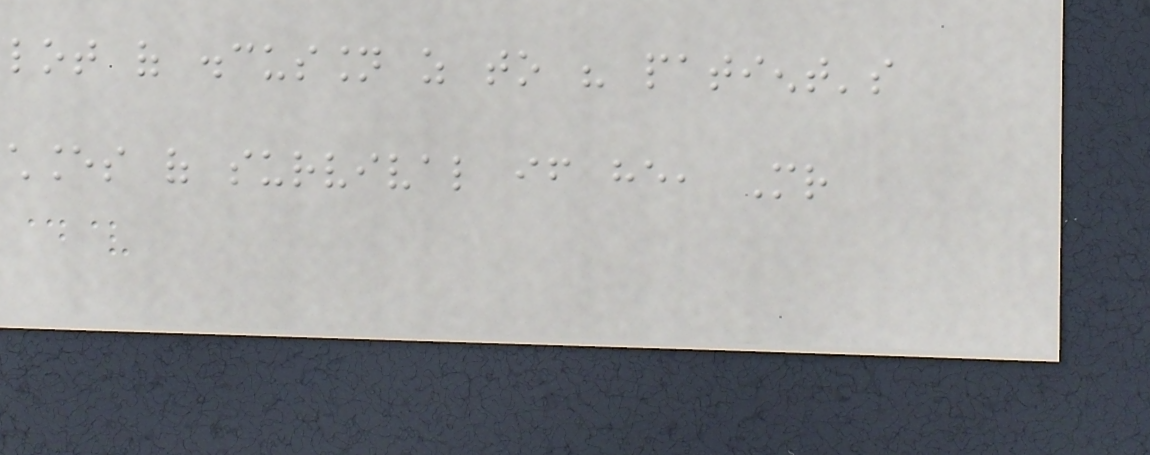lot of discussion as to his patient's
chances of survival if he, Mr
